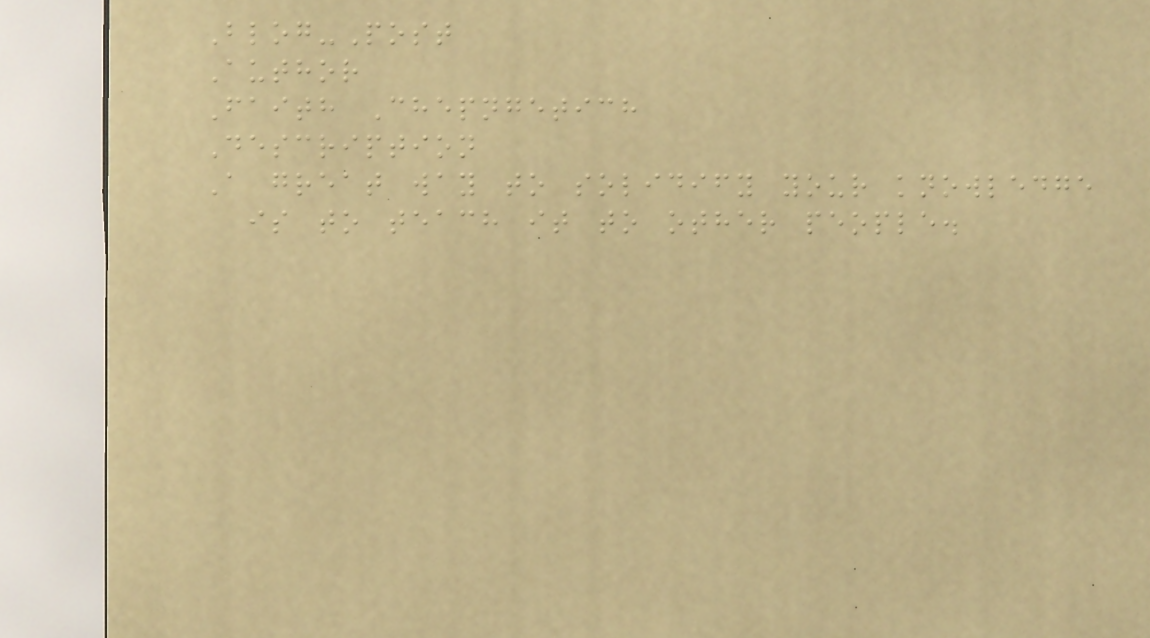Blog-Post
Author
Faith Chepngetich
Description
A great way to solidify your knowledge
is to teach it to other people.
